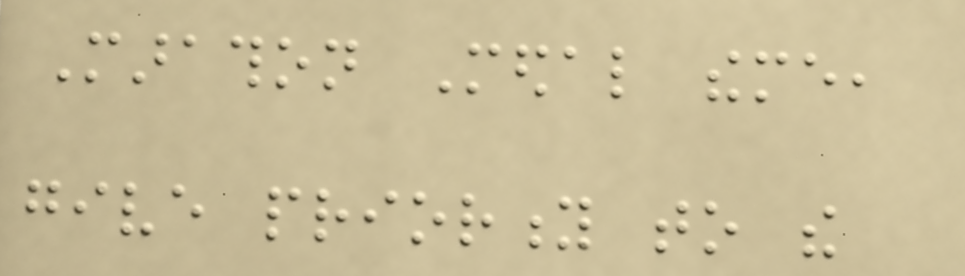Marathon Medal theme,
give priority to the
